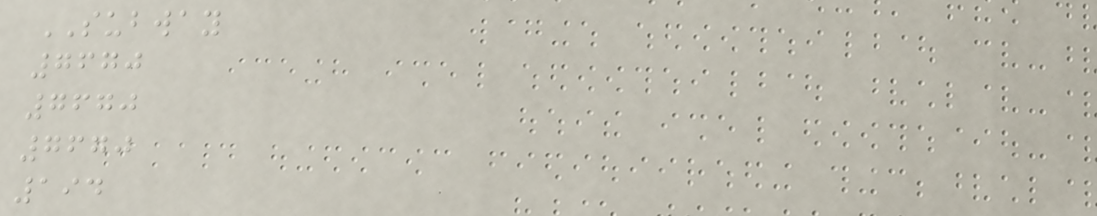SUBWAY
7670
7670
7670
194
